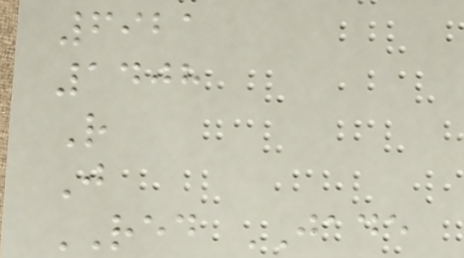6921
1408
R
J
RED JADE
